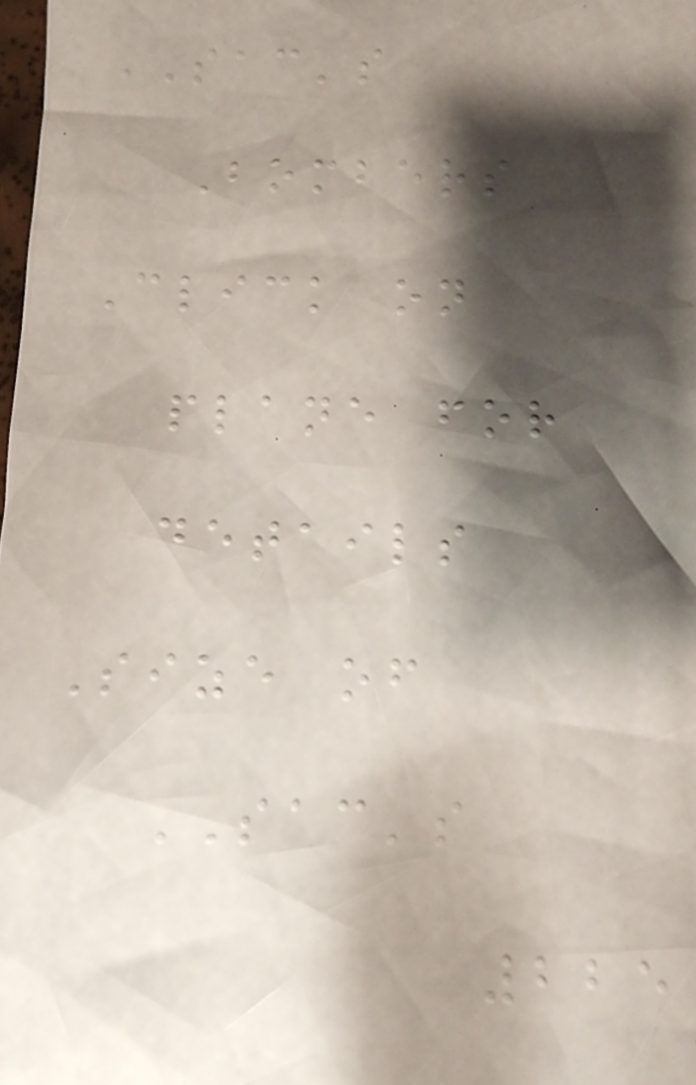SAC's
Bombers
Click on
plane for
details
Size of
SAC's
225
